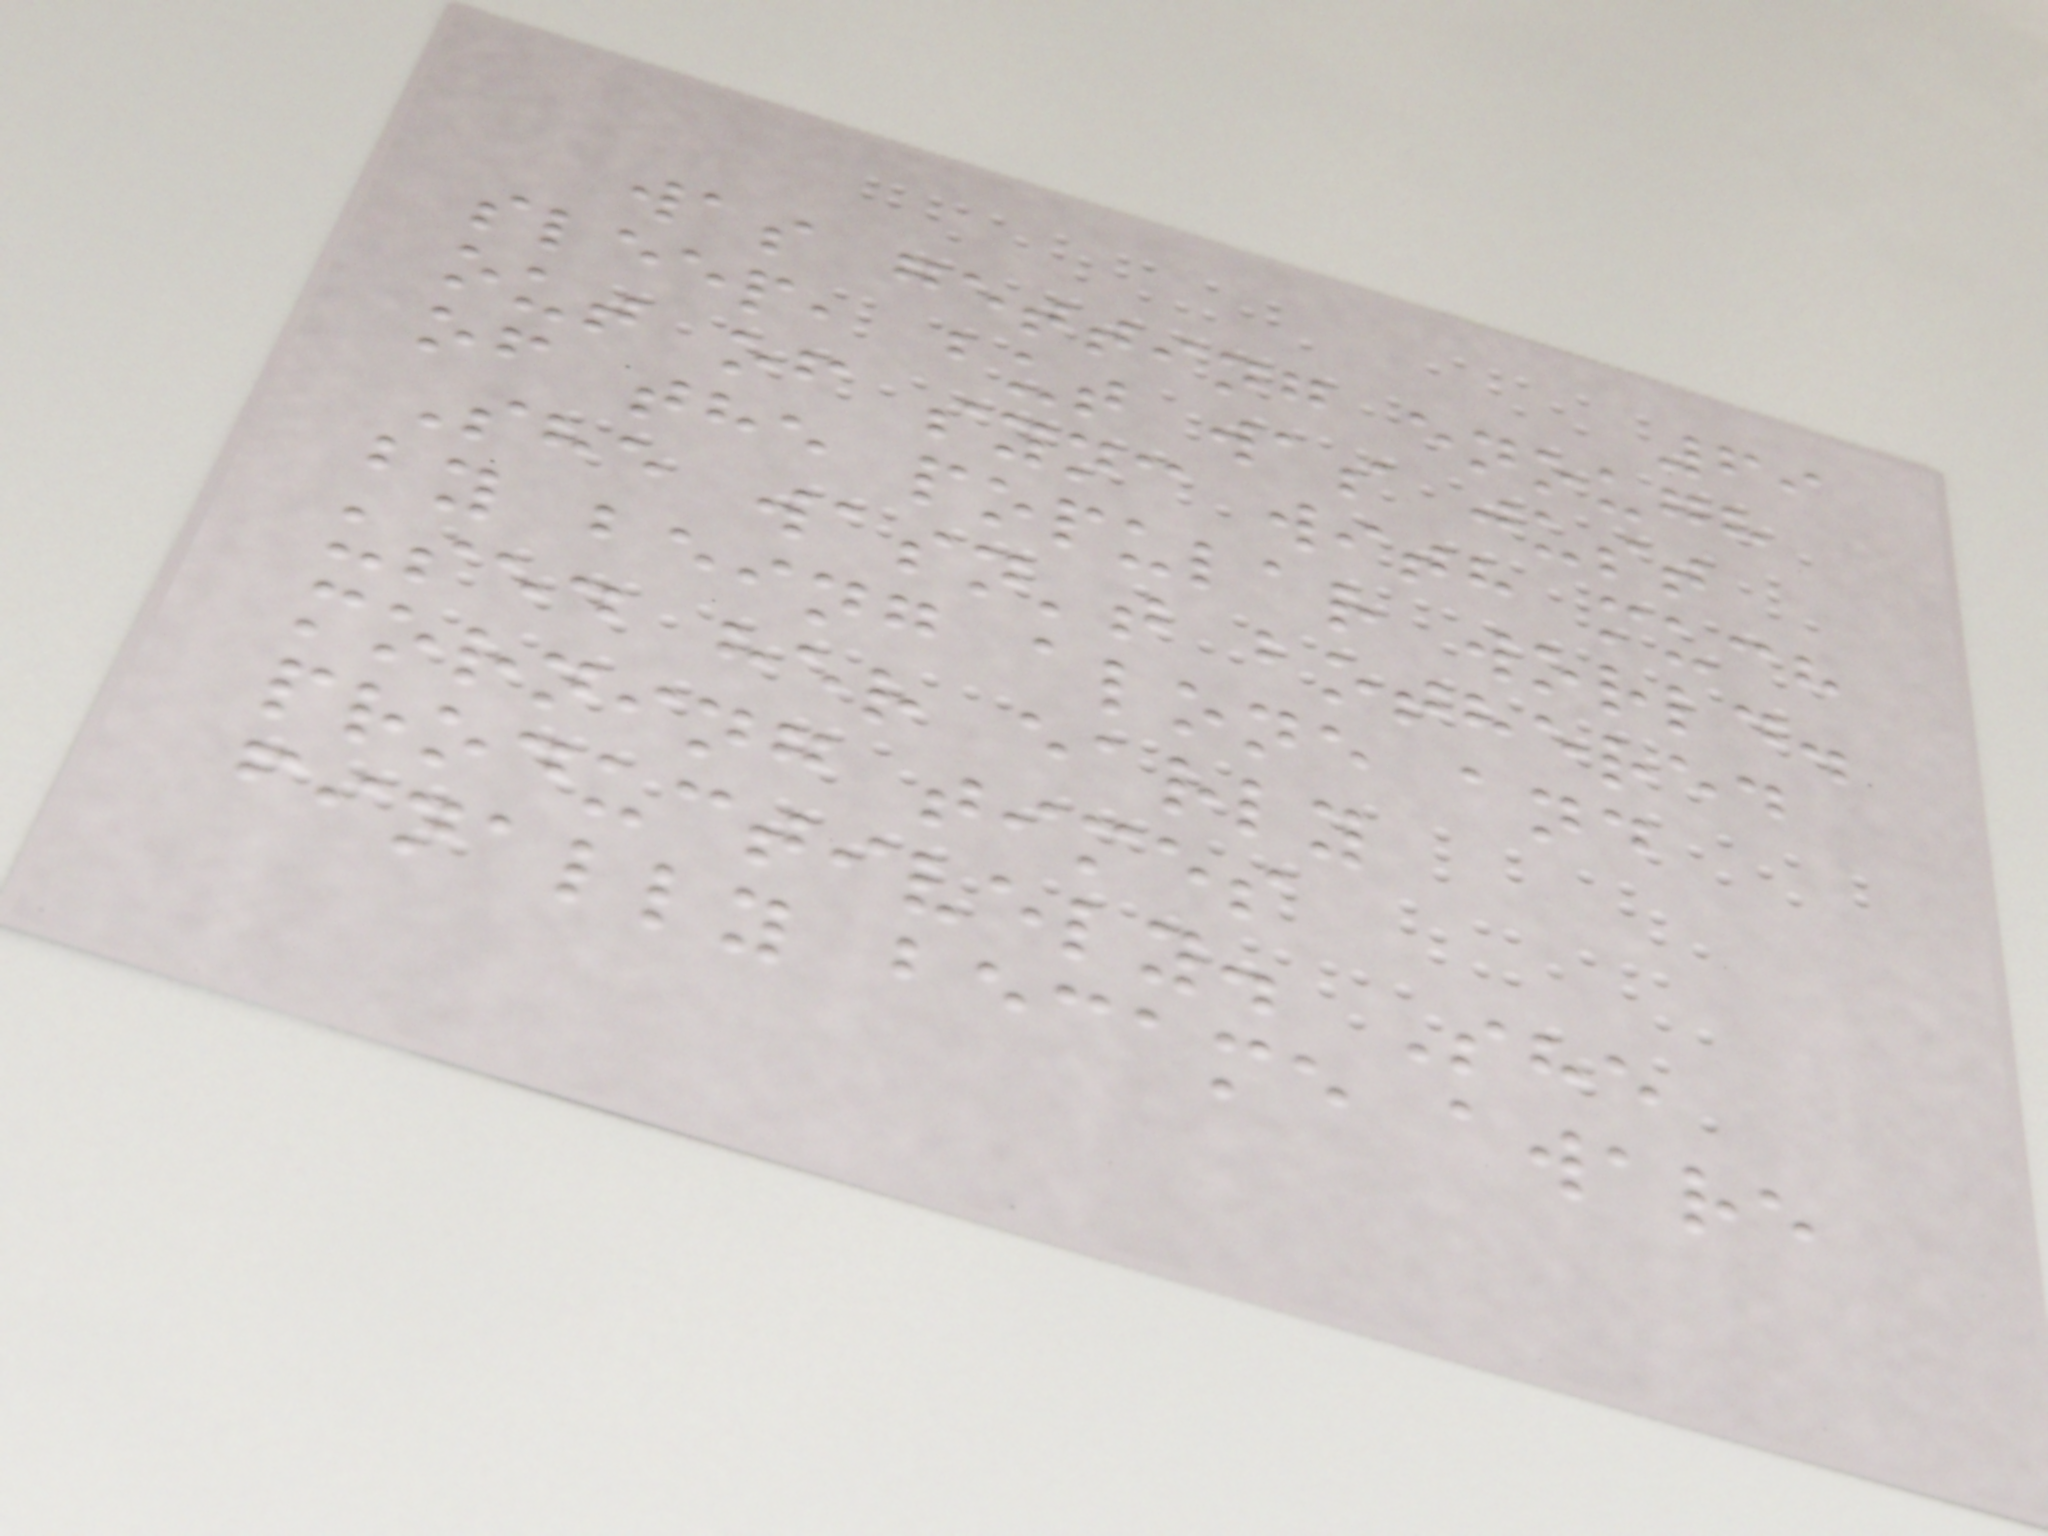69
was getting enough
sleep, but was just
out of sync with much
of the popular world.
She wasn't bothered
by being alone and
used her early
morning times
productively. She
finally became aware
